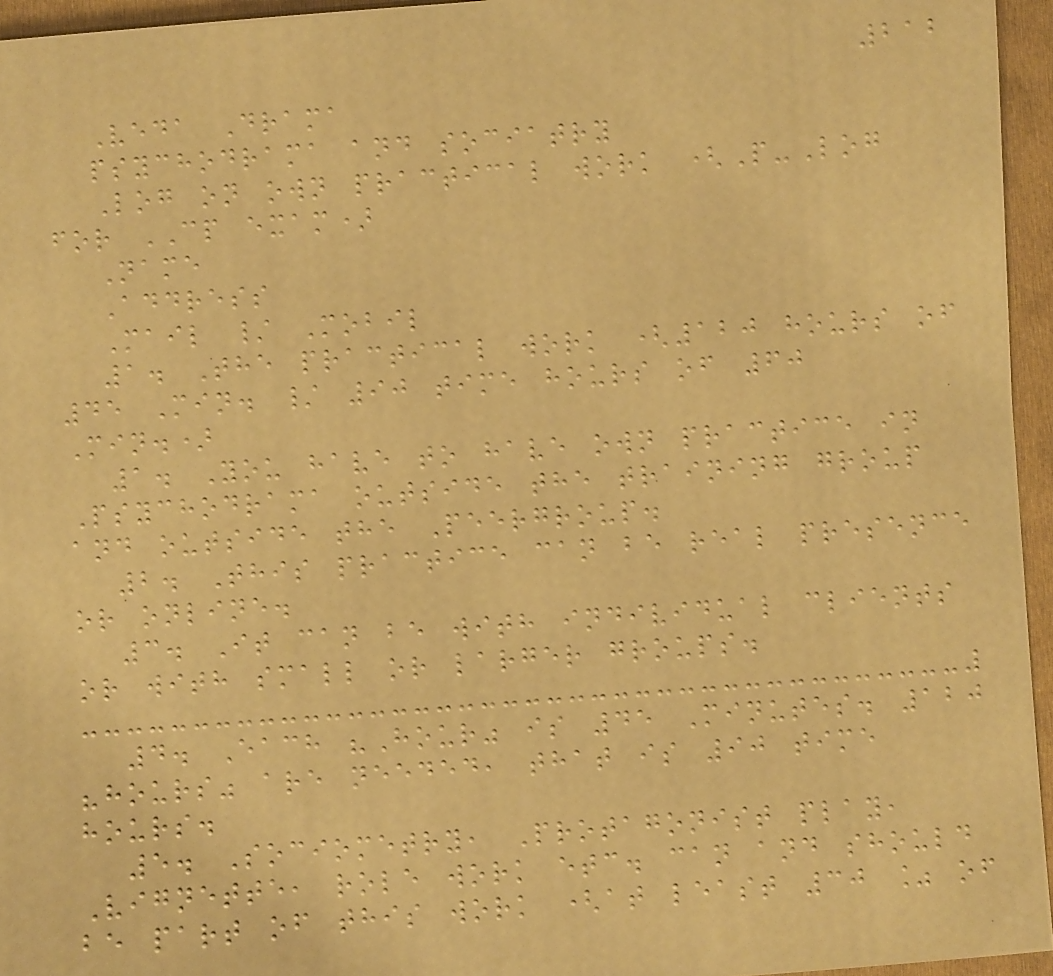212
Veda Drama
psychodrama and sociatry
Log on own practical work (P-Log
for CP exam)
Name
Address
Mail / Mobil
1. The practical work (120 hours of
45 Min. / 90 time hours of 60
Min.)
1. You have to have own practice in
Psychodrama outside the training group
and outside the Peergroup.
2. This practice can be real presence
or online.
3. It can be with individual clients
or with small or larger groups.
4. Each "Hour" is 45 Minutes. 120
"hours" are needed, that is 90 time
hours.
5. Sociometry, Protagonist play,
Vignette, role work etc. can and should
be part of this work (at least 30 % of
